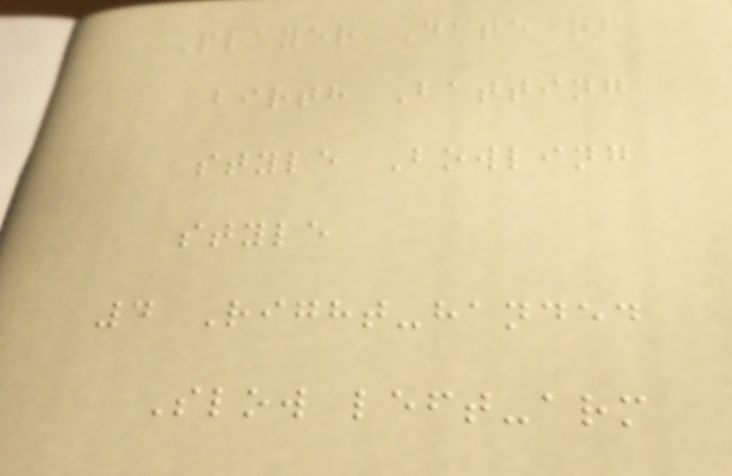Player Date of
birth Batting
style Bowling
style
4 Right-handed
Slow left-arm
